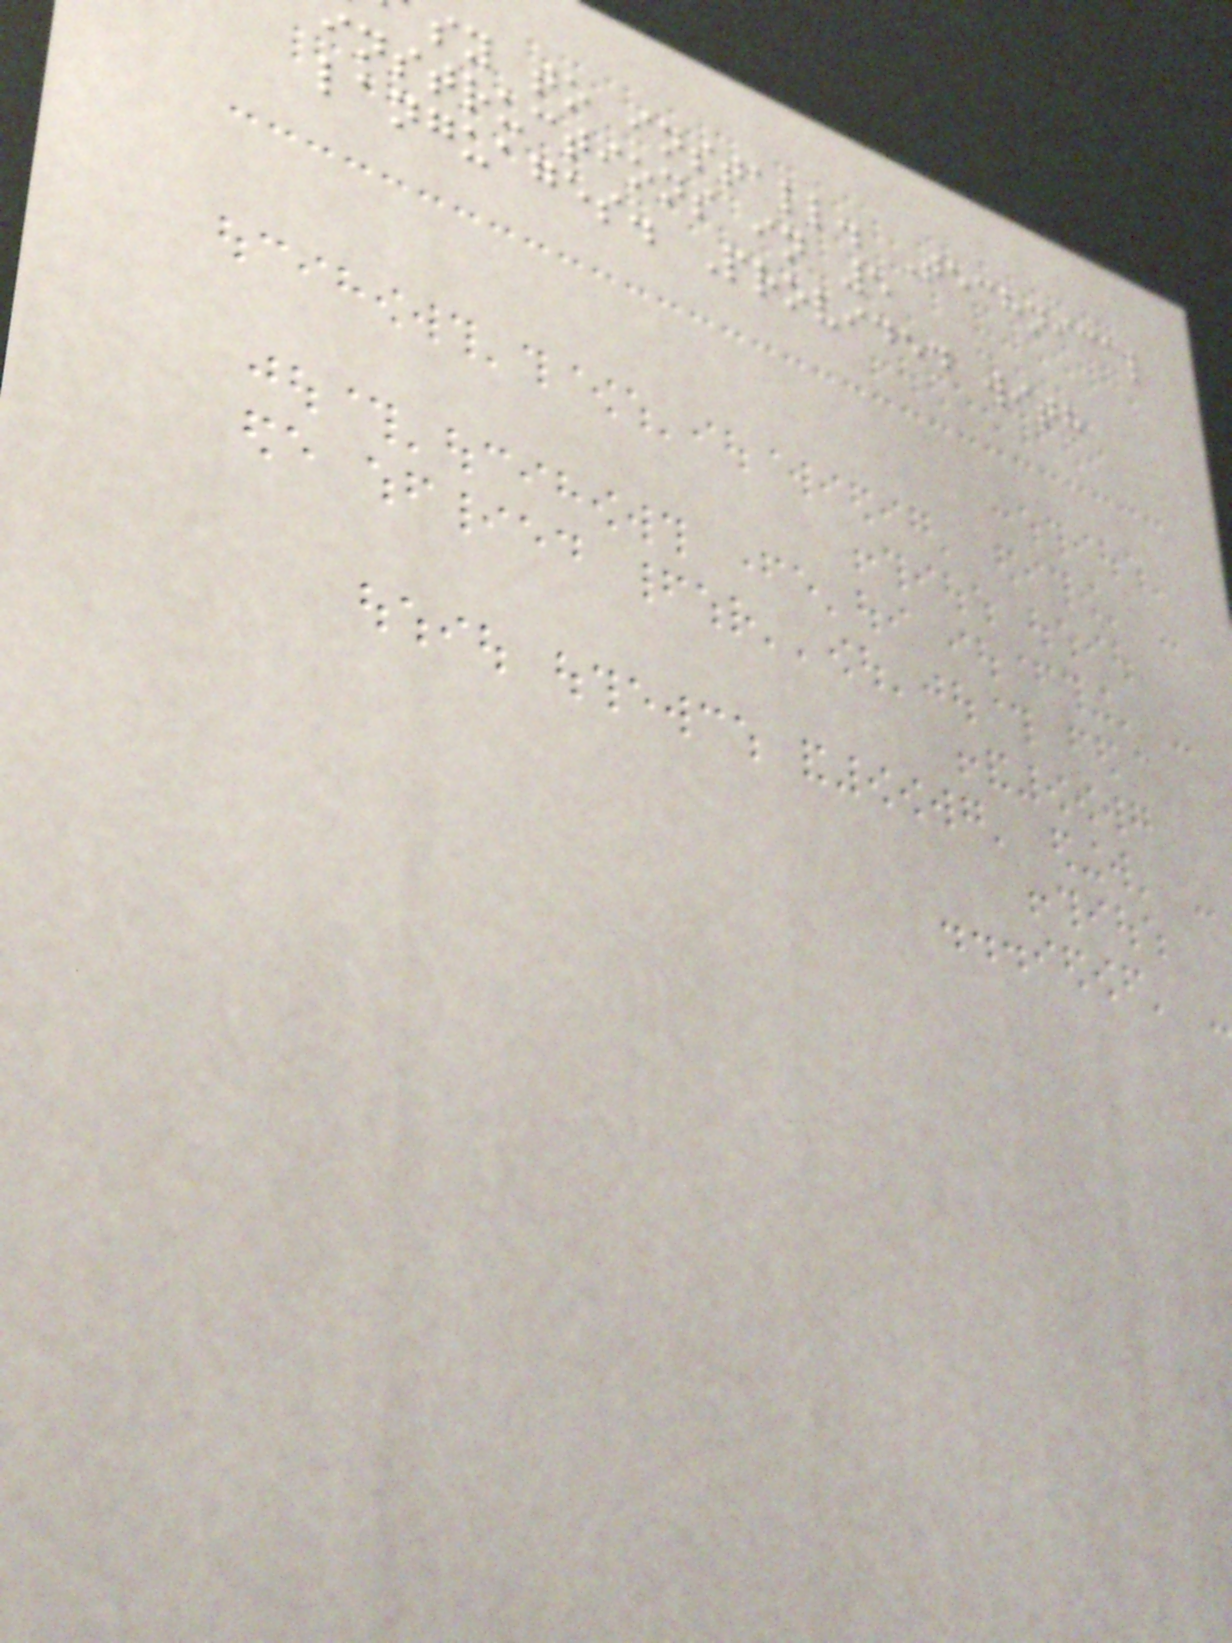sy to install. Technical
instructions in 5
languages. Provided with
